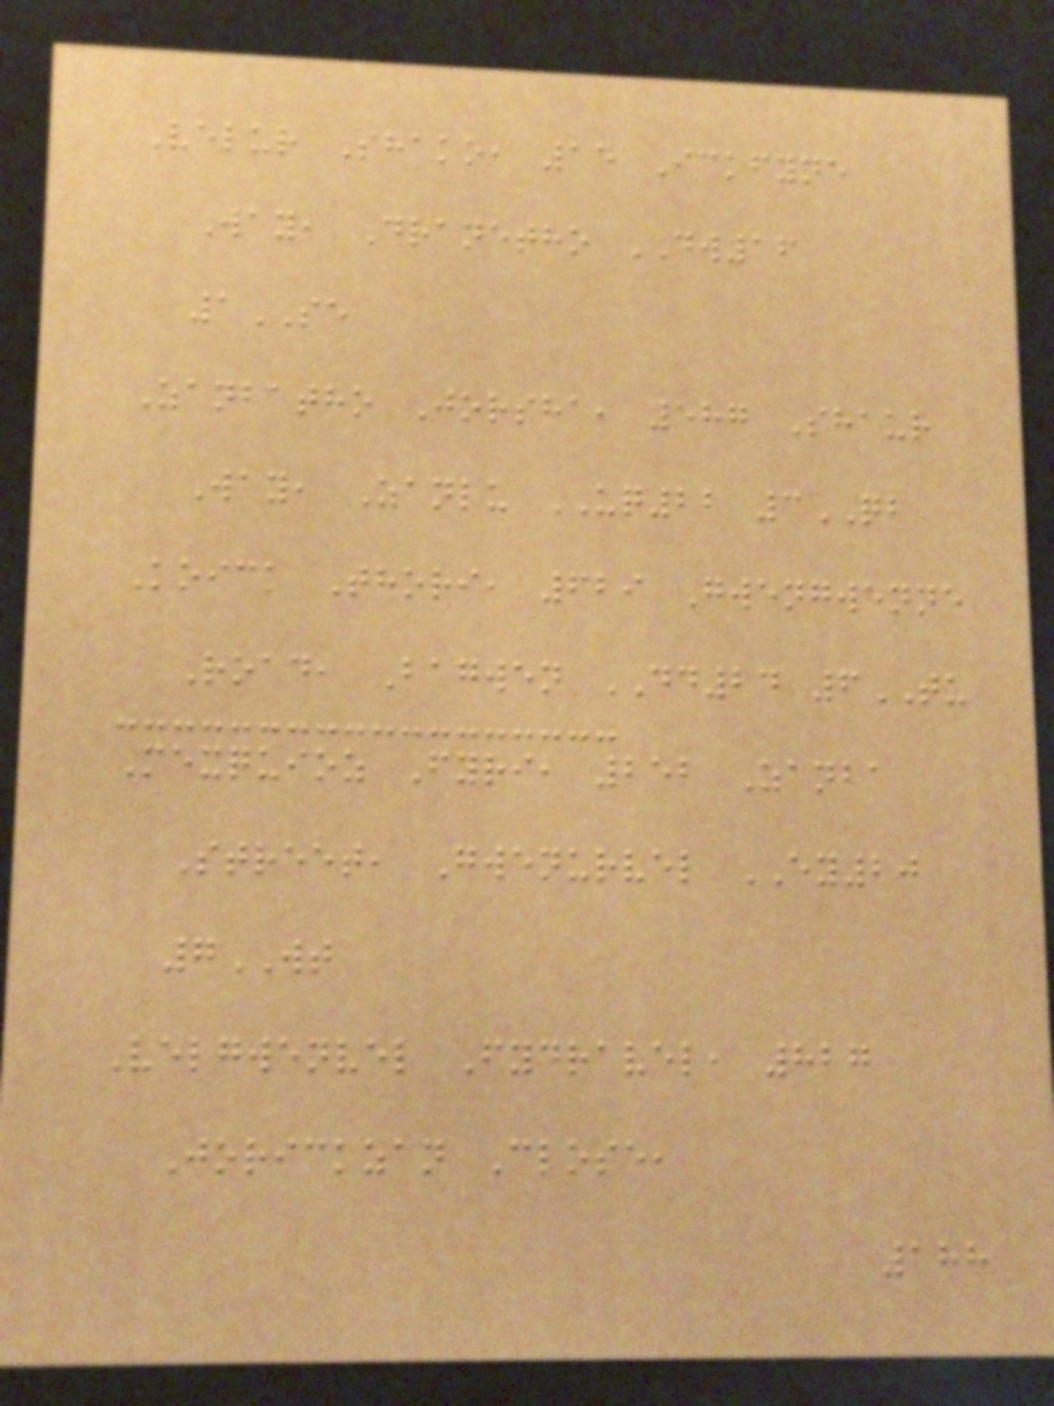Velur Shako, 15 Ickfyne
Way, Dranetho DW16
1SE
Zanbatho Jorsha, 587 Shaur
Way, Zanlu UQ22 3QB
Koick Thori, 629 Gwengwenne
Road, Bagwen DD24 6TU
Mexquioz Fyri, 252 Zanba
Street, Gwenurvel EY20
7WT
Velgwenvel Fydravel, 827
Jorickzan Close,
188
